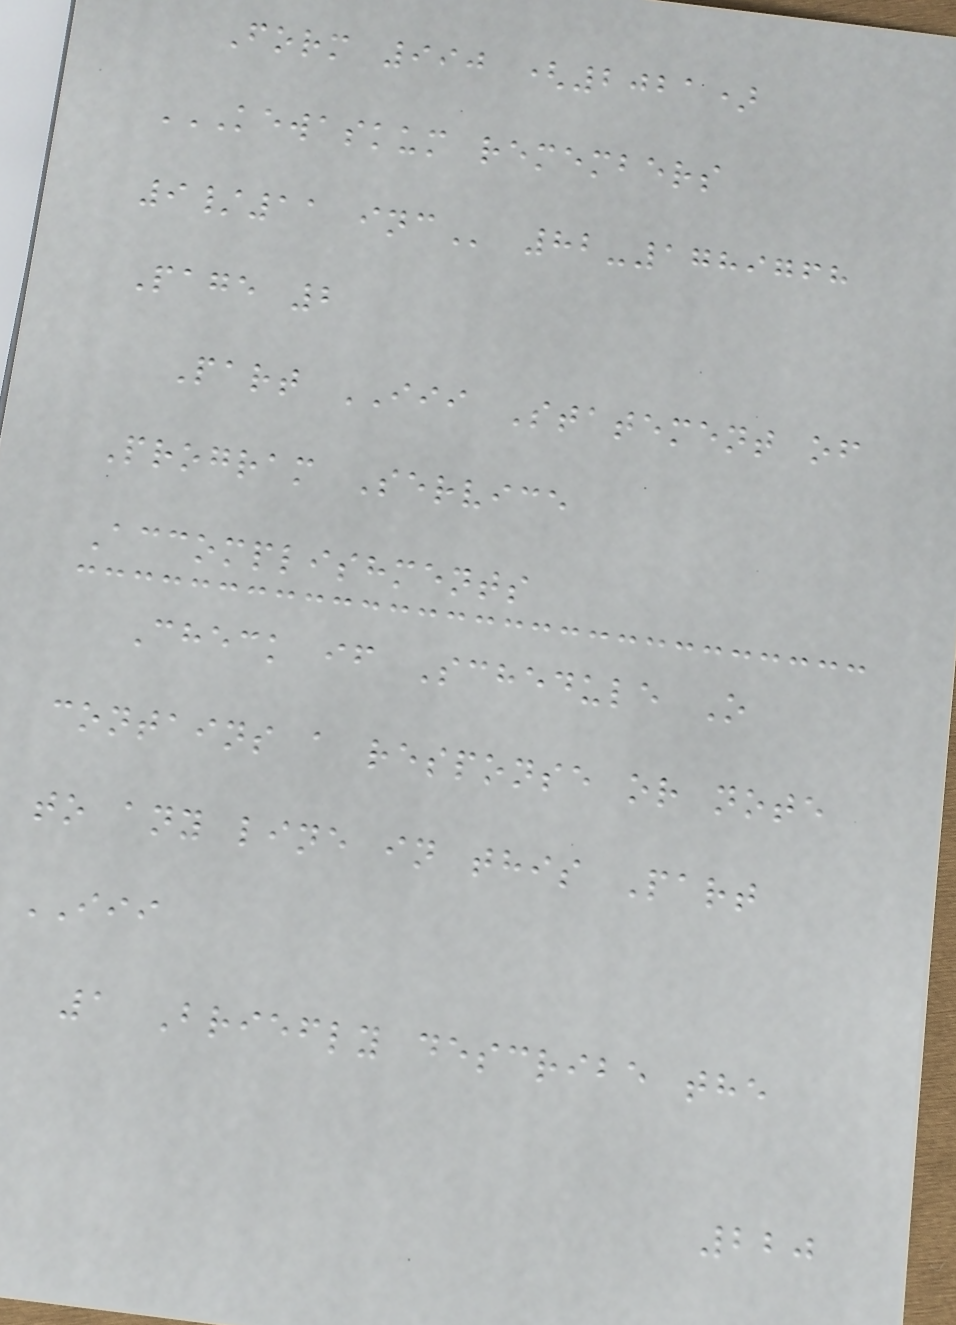Form 990 (2021)
KEWASKUM REMEMBERS
9/11 INC 82-1789768
Page 2
Part III Statement of
Program Service
Accomplishments
Check if Schedule O
contains a response or note
to any line in this Part
III
1 Briefly describe the
220
